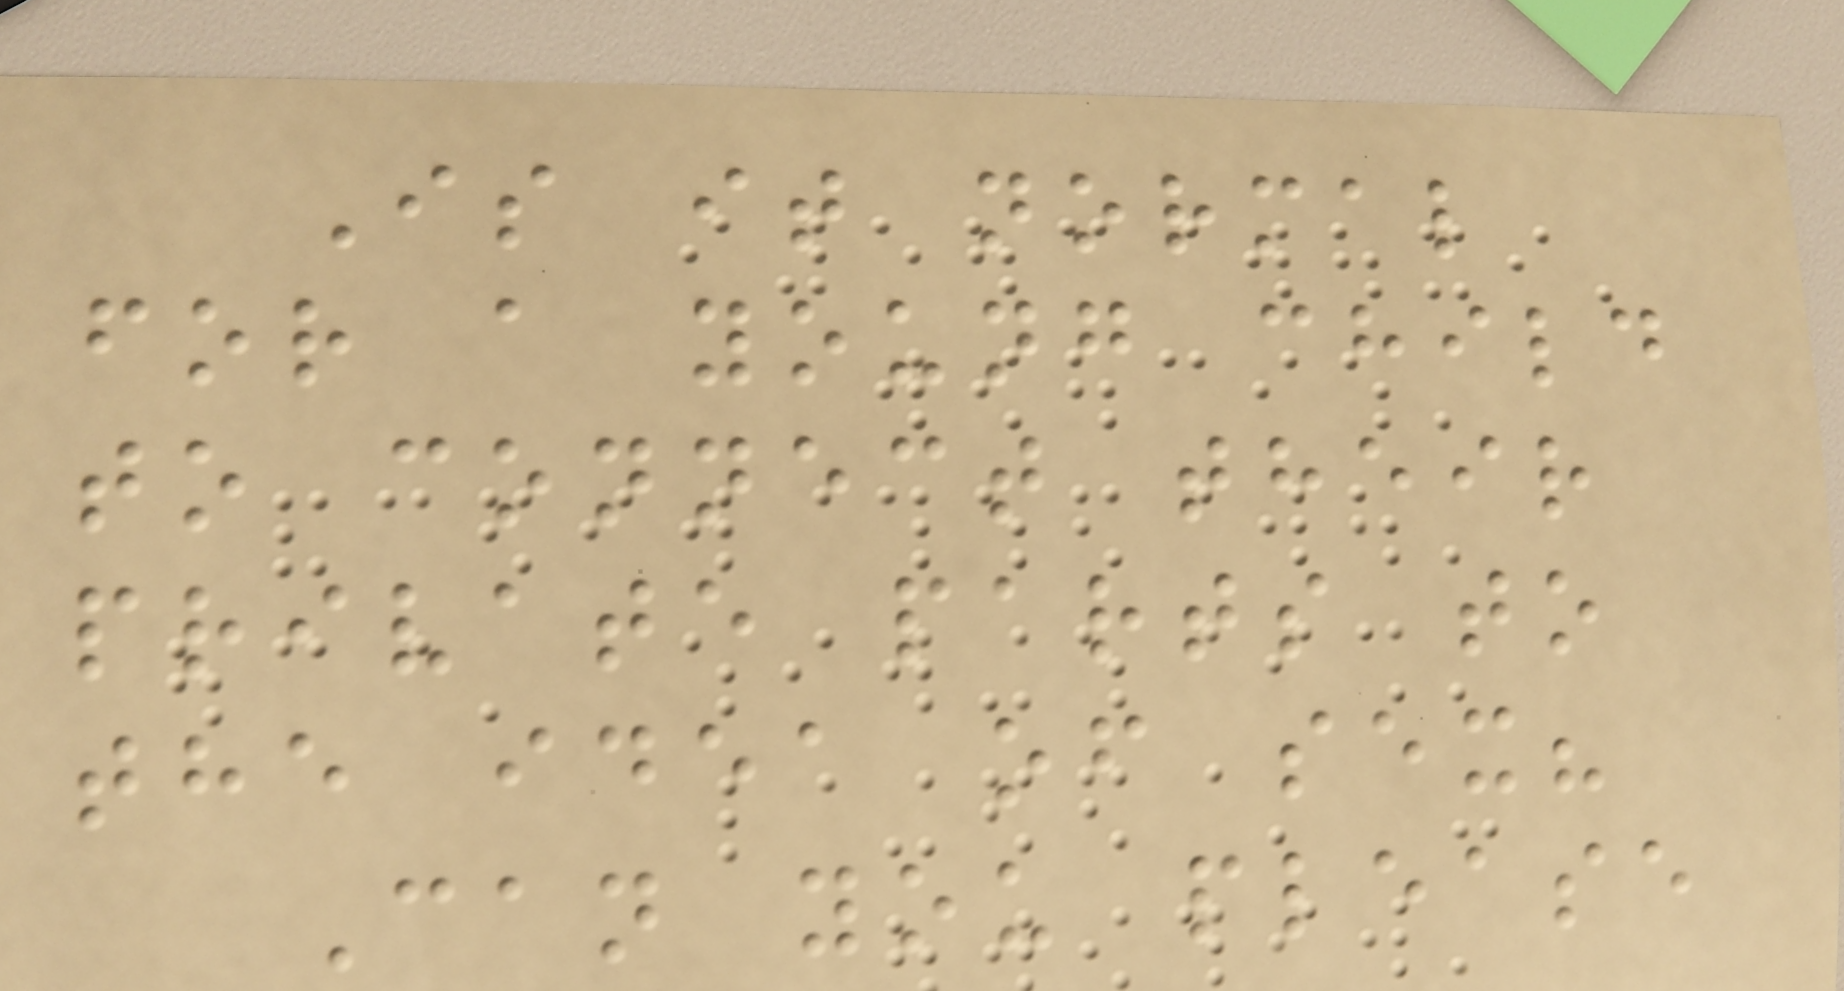Is it normal
for a young child
to connect their
private parts to
the idea of sex?
Can you please
